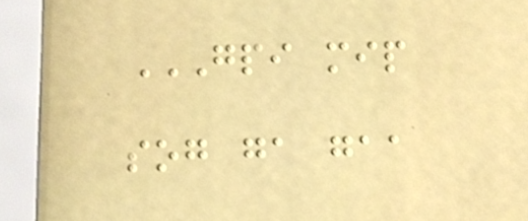GPI MIP
SOG GA GAA
